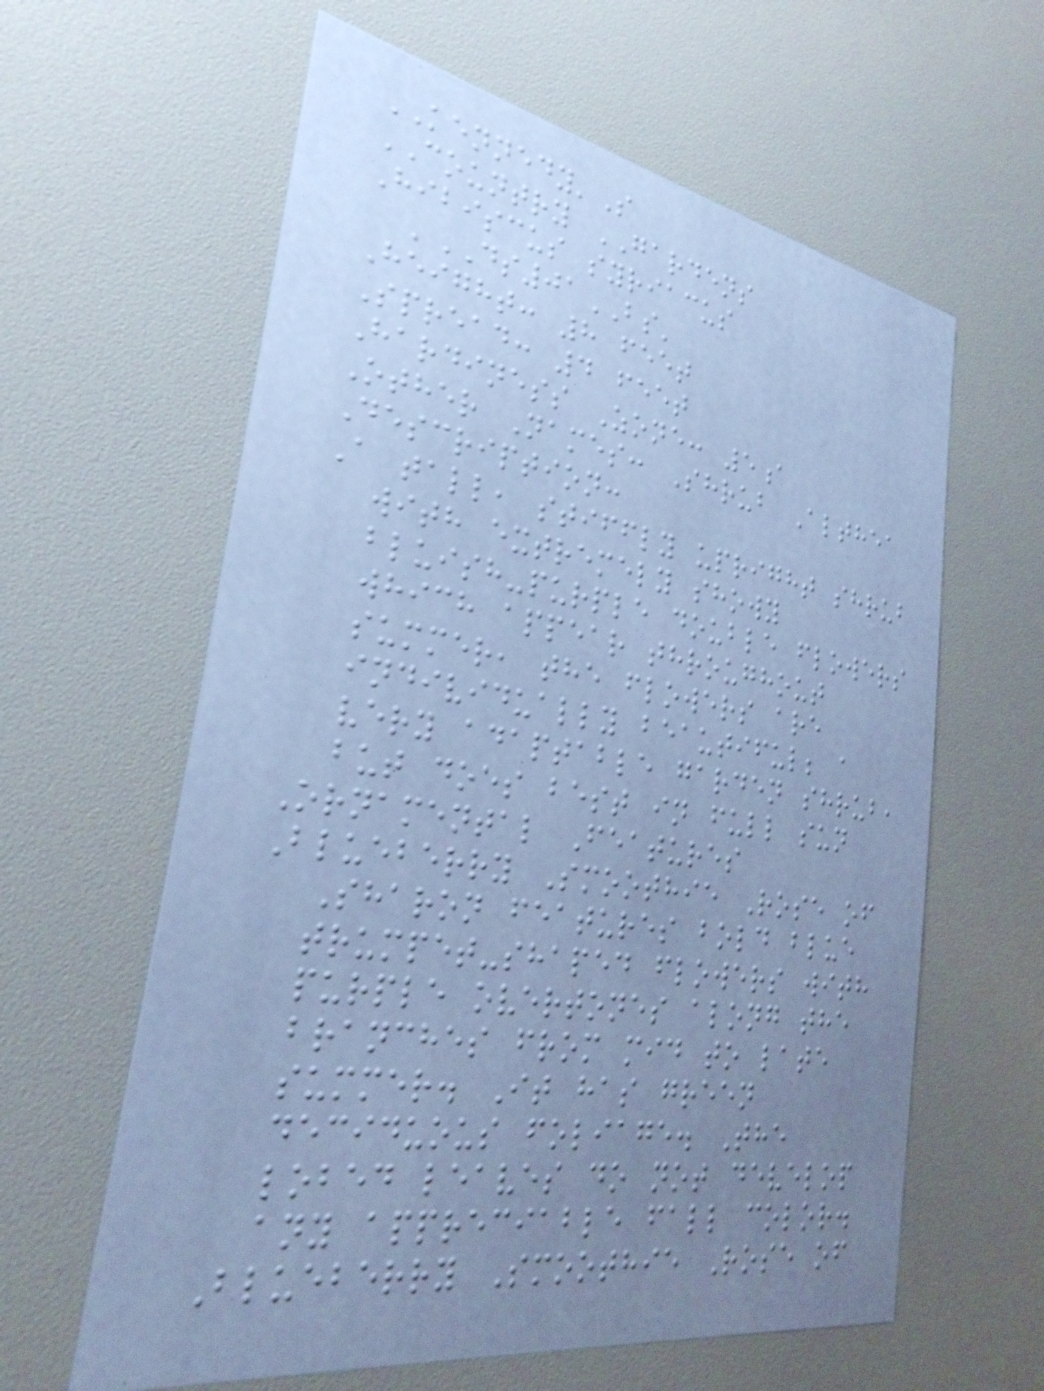KENNEDY'S
COUNTRY GARDENS
Hibiscus syriacus
'DS01BS'
Height: 8 feet
Spread: 4 feet
Hardiness Zone: 5a
Other Names: Shrub Althea
Description:
A tall, stiffly upright shrub
with extremely showy
bluish-purple double flowers
which appear throughout
summer, the flowers are
individually beautiful; a
very adaptable garden shrub,
but does best in full sun
Ornamental Features
Blueberry Smoothie Rose of
Sharon features bold blue
trumpet-shaped flowers with
purple overtones along the
branches from mid to late
summer. It has green
deciduous foliage. The
lobed leaves do not develop
any appreciable fall color.
Blueberry Smoothie Rose of
